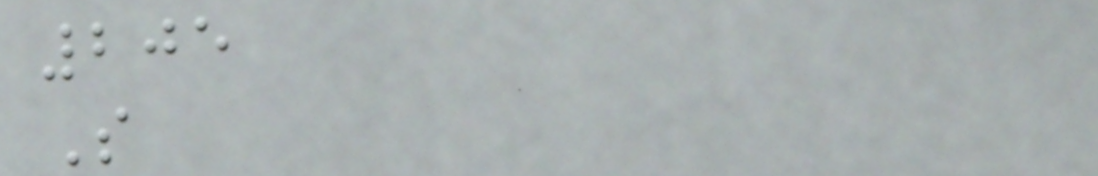205
S
